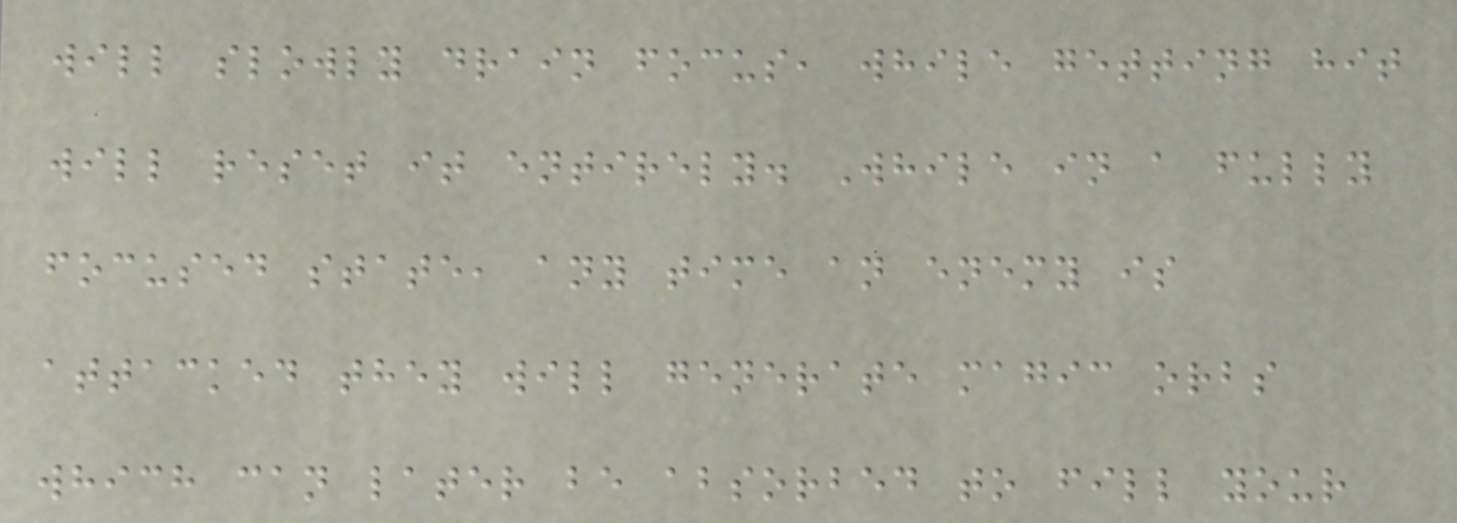will slowly drain focus, while getting hit
will reset it entirely. While in a fully
focused state, any time an enemy is
attacked they will generate magic orbs
which can later be absorbed to fill your
